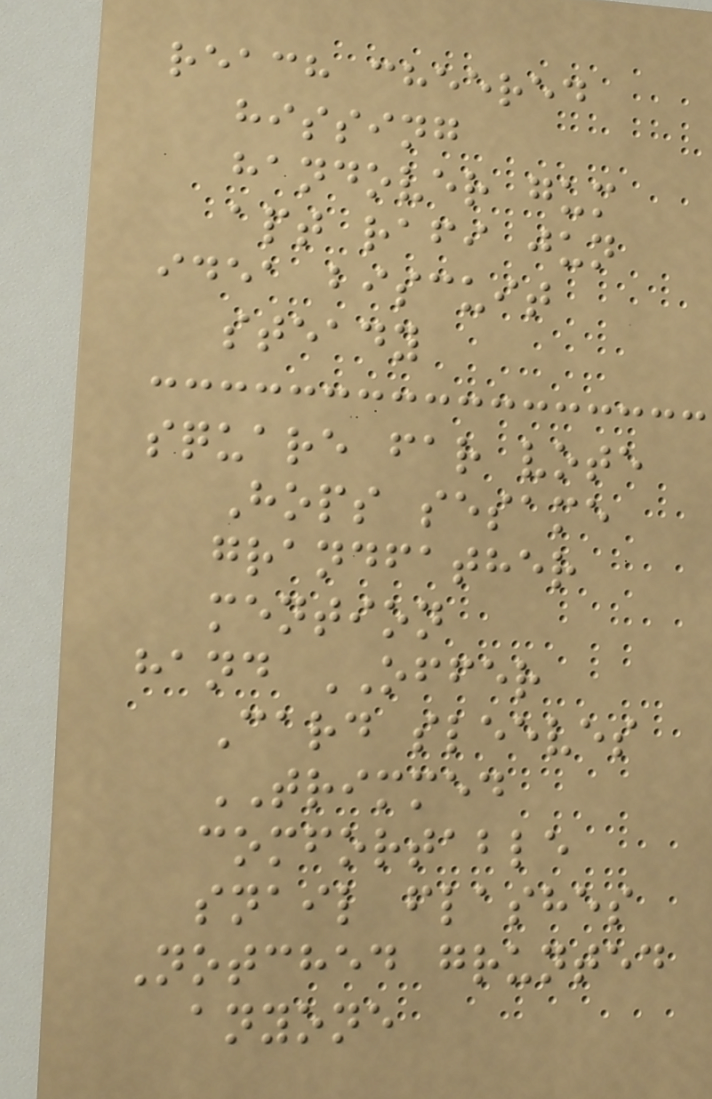reach cheered
hissing
handover gum
apt rafi jun
idea biscuit
steady
square far vote
Hops sesame
grandfather
mention
hand OFFER
Card sleeves
TRIMMED
comfortable
snail flashes
Notched grunted
anyone
